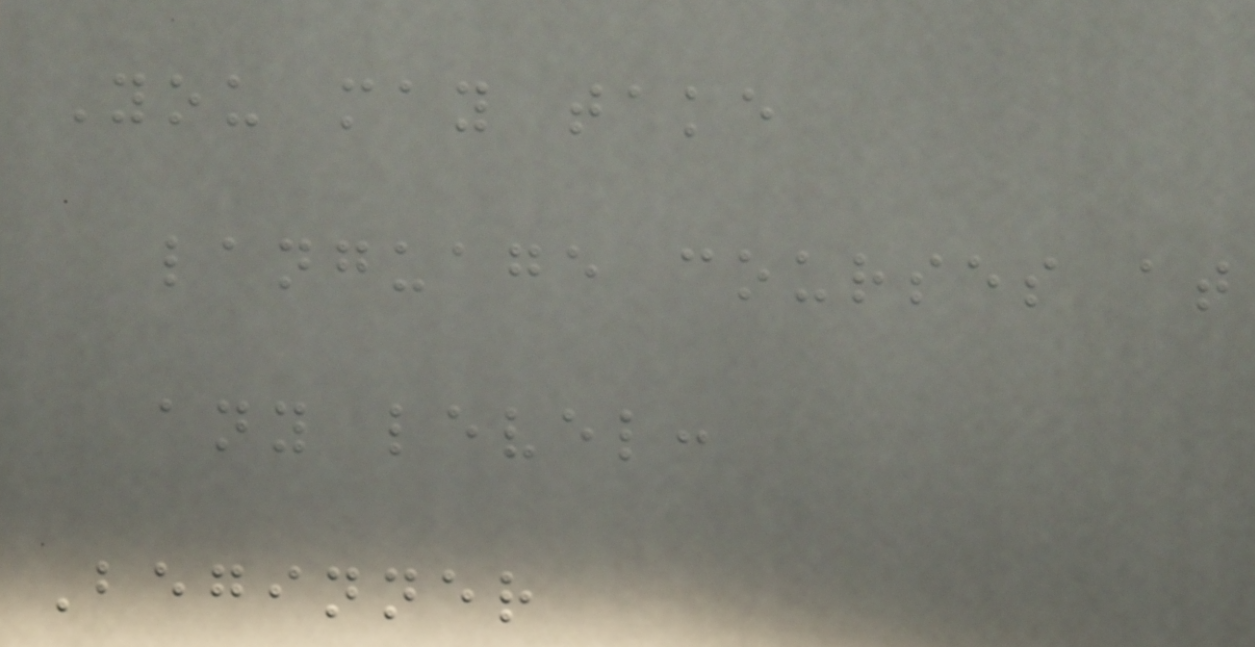You may take
language courses at
any level:
Beginner
